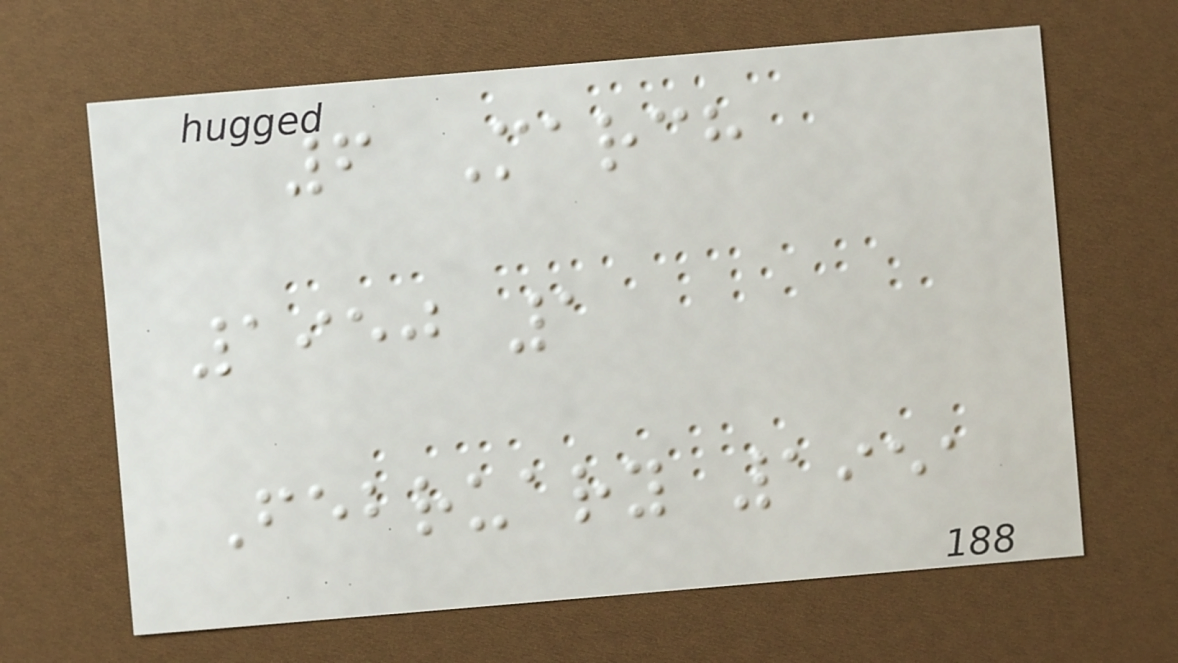6 March
1950 1
February 1951
